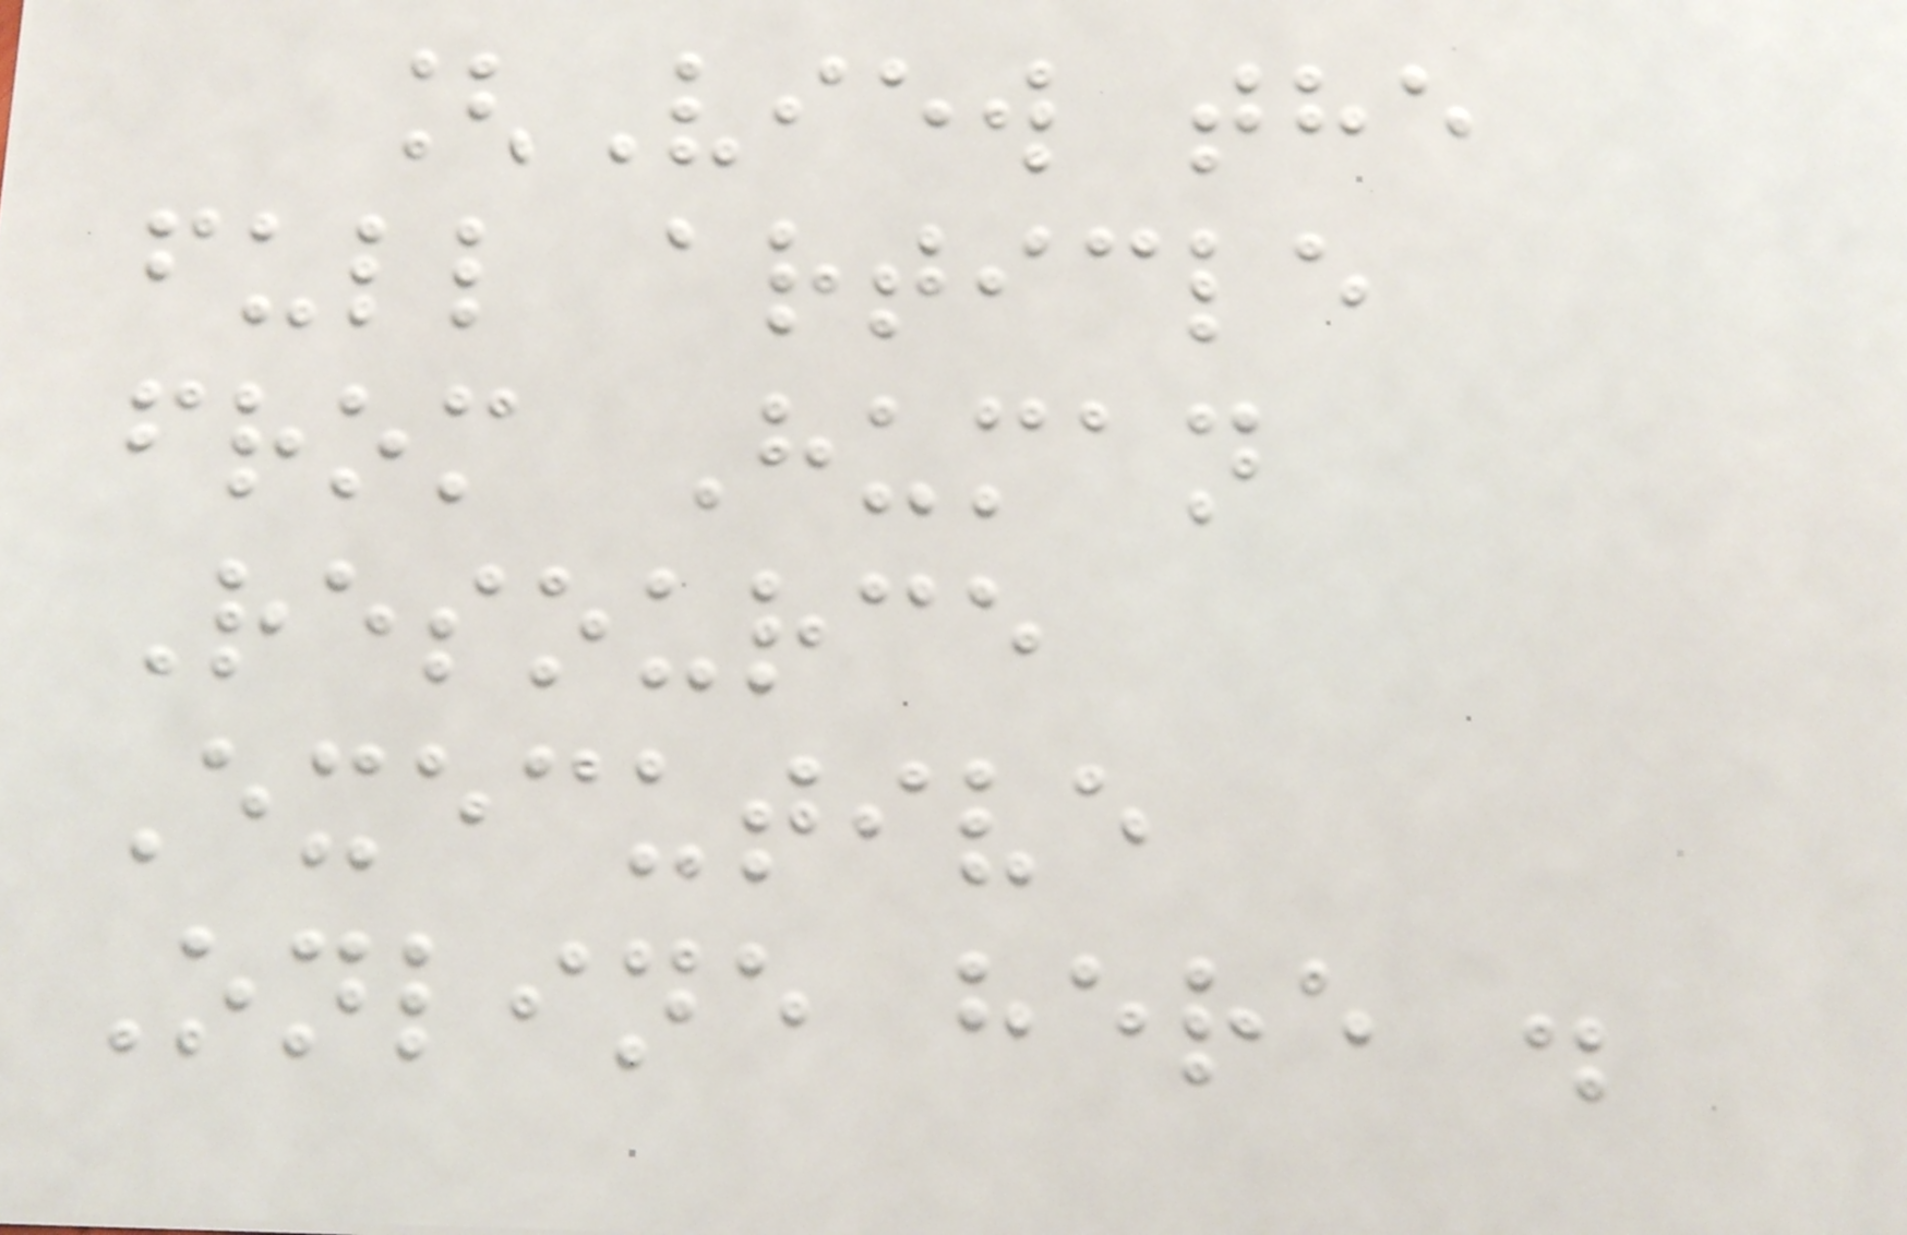[View the
full article
from Human
Resource
Executive
Online here .
